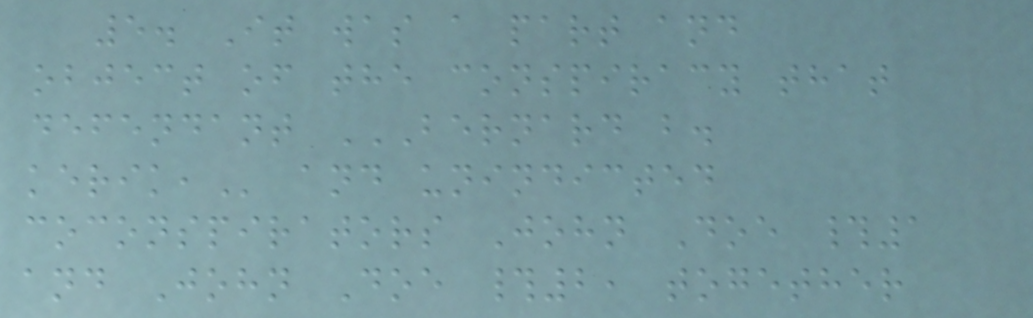5. It was a part and
object of the conspiracy that
defendant BERNARD B.
KERIK, and unindicted
coconspirators John Doe #1
and John Doe #2, together
